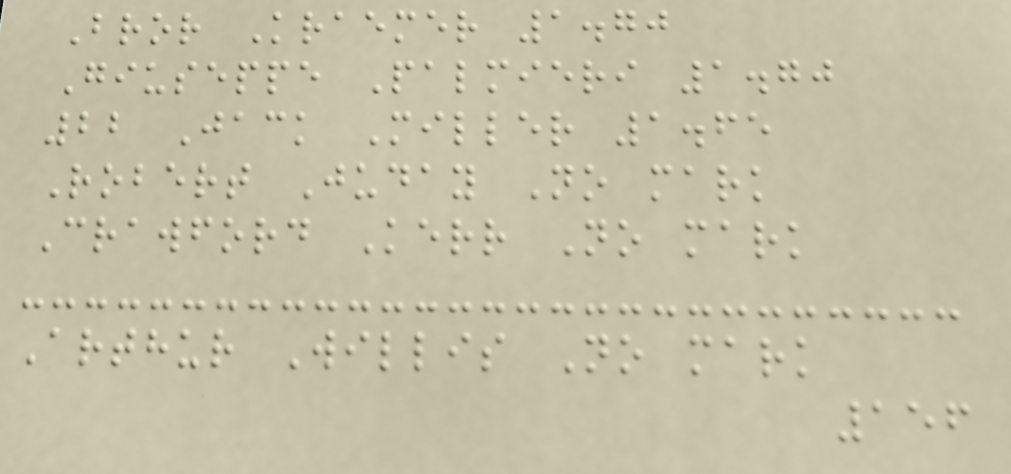Bror Kraemer 1.70
Giuseppe Palmieri 1.70
22 Jack Miller 1.65
Robert Juday No mark
Crawford Kerr No mark
Arthur Willis No mark
156
